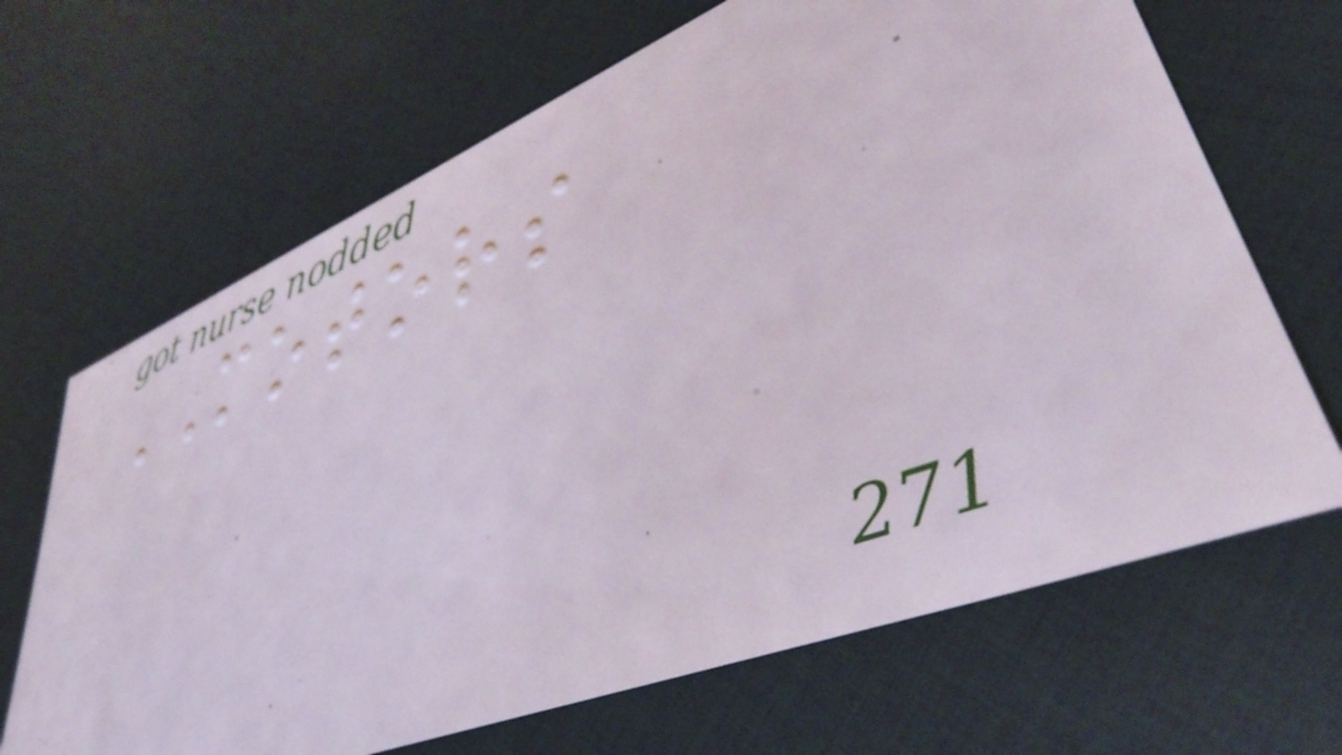MOTORS
